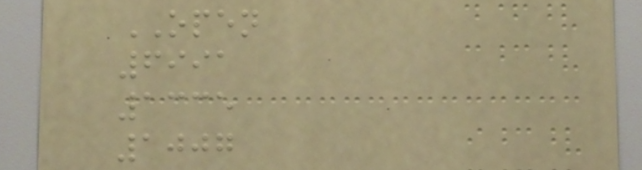OPEN
6991
1335
1007
